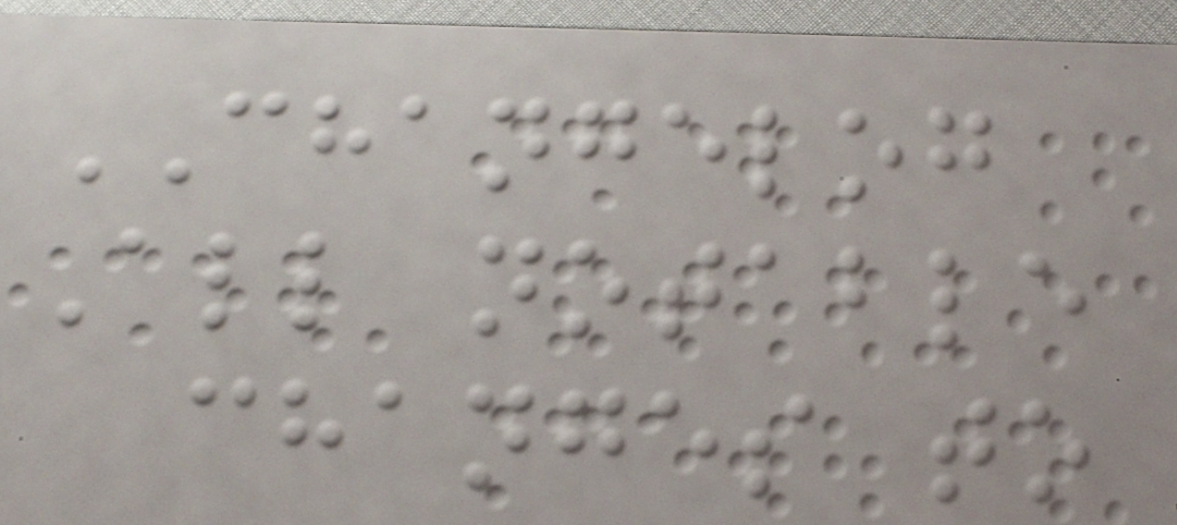CHANGELOG
All notable
changes to
